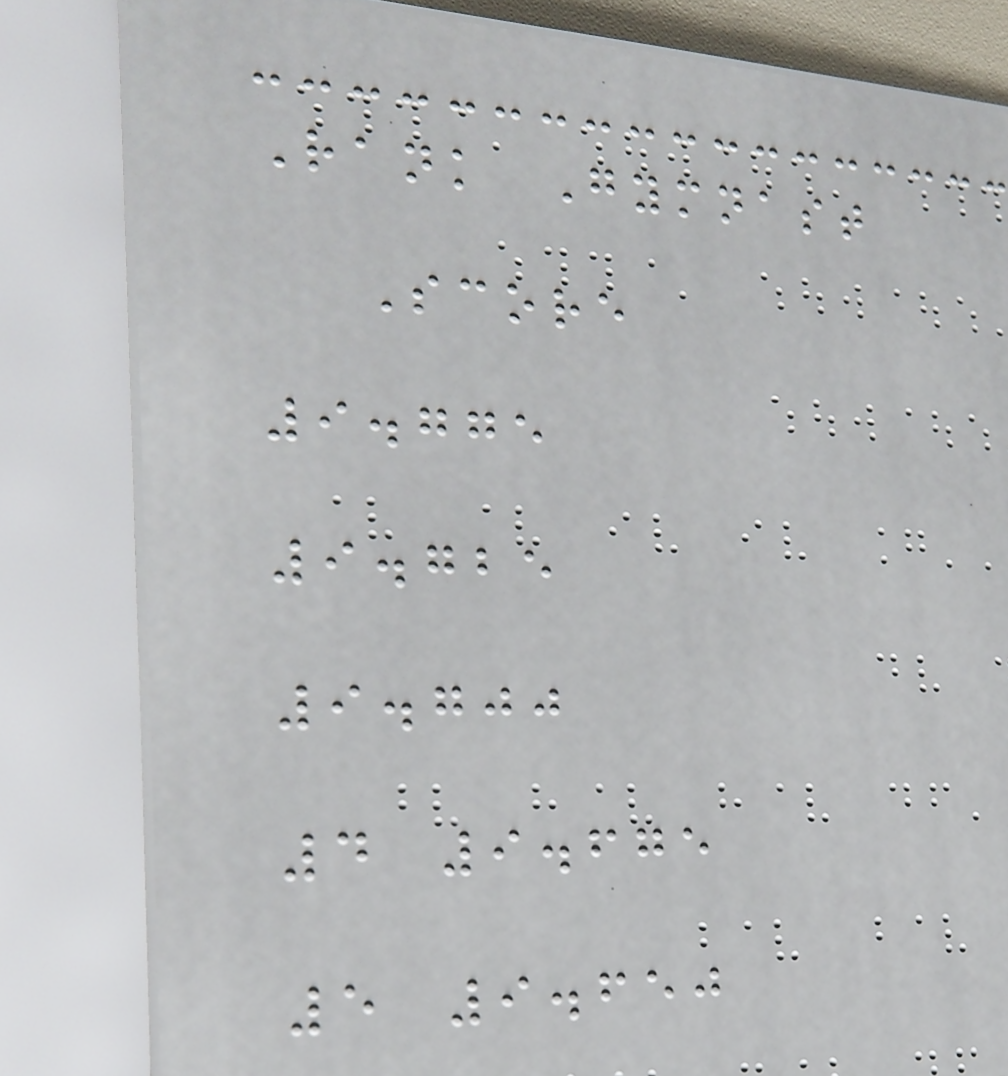Rank Gymnast
Score
9.775
9.725
9.700
4 9.675
5 9.650
